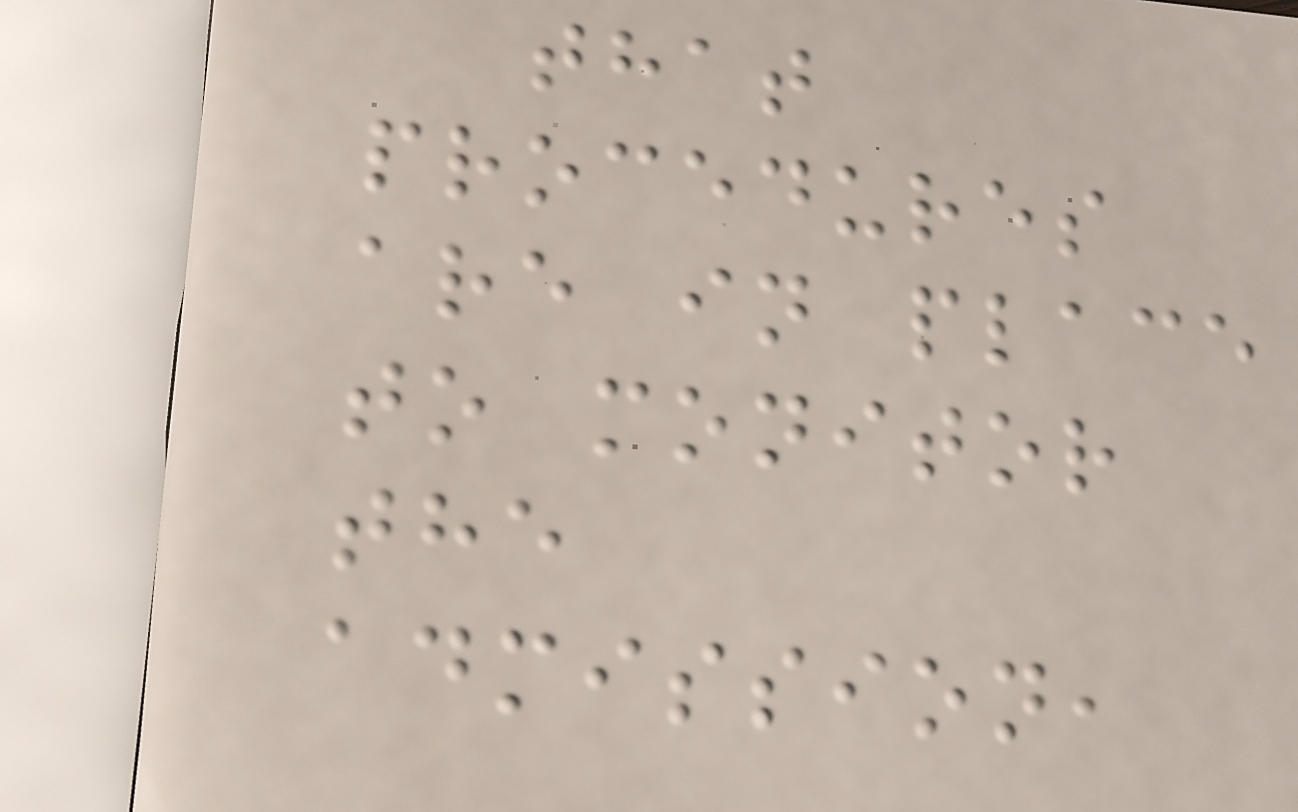that
procedures
are in place
to monitor
the
admission,
